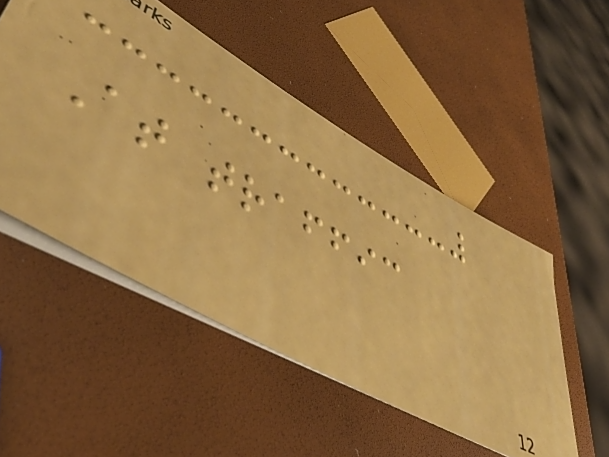At traffic
